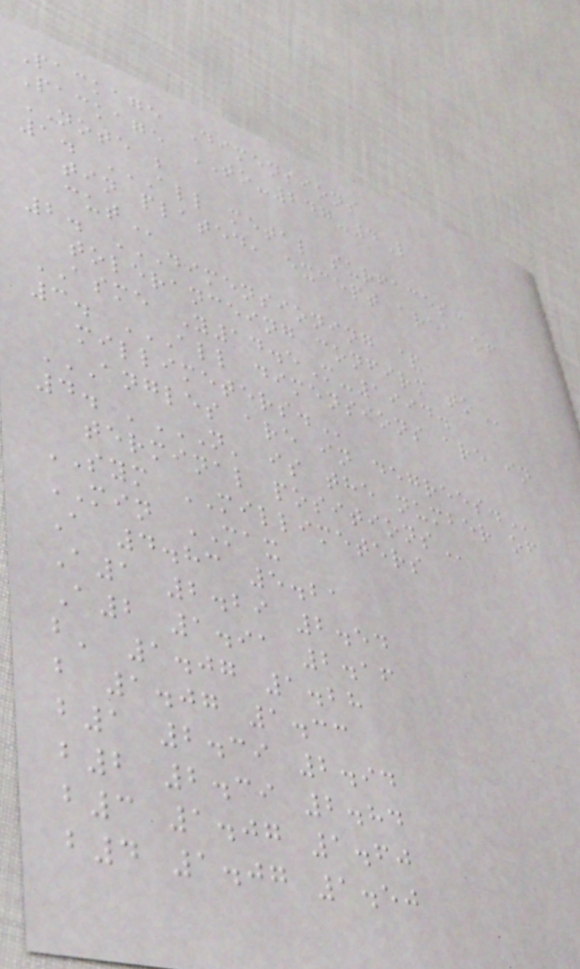Package Dimensions
Package TO-247-4L
NOTE ;
1. ALL METAL SURFACES:
TIN PLATED, EXCEPT AREA OF
CUT
2. DIMENSIONING &
TOLERANCEING CONFIRM TO
ASME Y14.5M-1994.
3. ALL DIMENSIONS ARE IN
MILLIMETERS.
ANGLES ARE IN DEGREES.
4. 'N' IS THE NUMBER OF
TERMINAL POSITIONS
SYM MILLIMETERS
MIN MAX
A 4.83 5.21
A1 2.29 2.54
A2 1.91 2.16
b' 1.07 1.28
b 1.07 1.33
b1 2.39 2.94
b2 2.39 2.84
b3 1.07 1.60
b4 1.07 1.50
